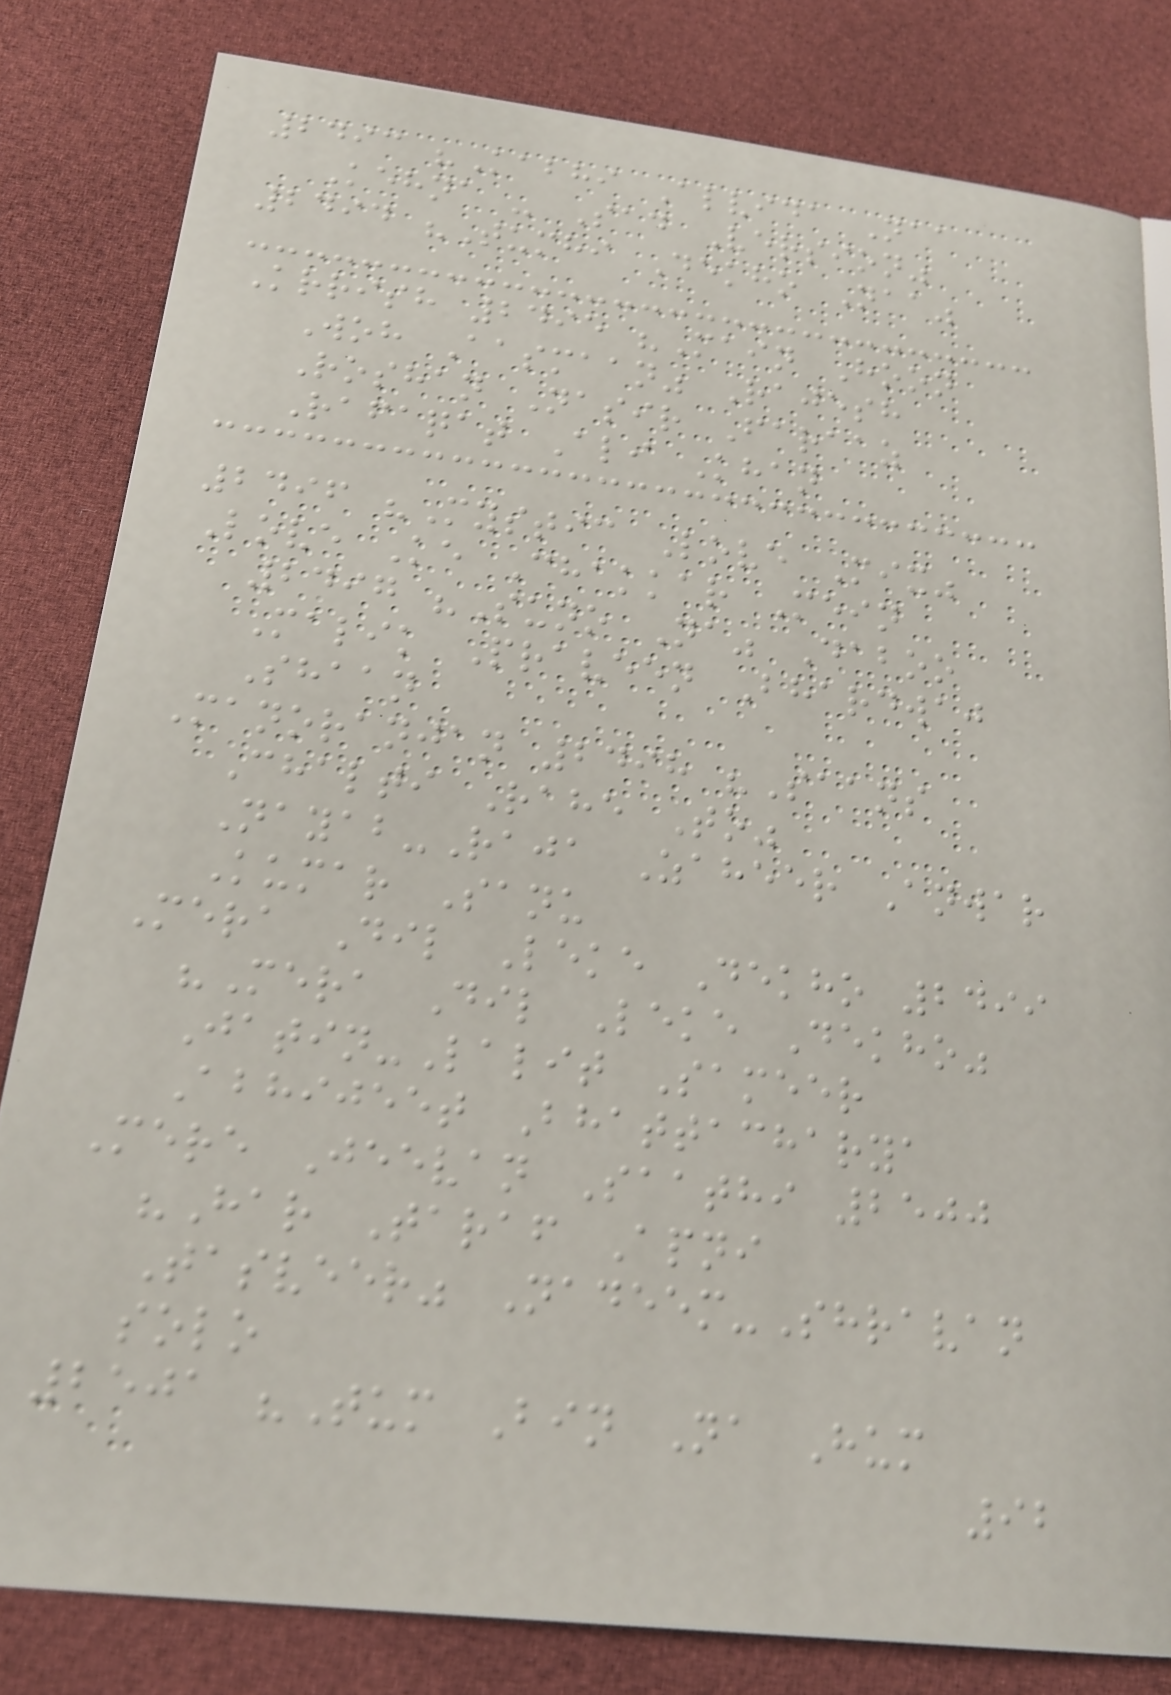2493 "Kabhi Alvida Naa
Kehna - Sad Version"
2494 "Tumhi Dekho Naa"
Krrish 2495 "Main Hoon
Woh Aasmaan" Rajesh
Roshan Nasir Faraaz
Rafaqat Ali Khan
2496 "Mystic Love Mix"
Love Ke Chakkar Mein
2497 "Suno Na" Daboo
Malik Praveen Bhardwaj
Shaan
Manoranjan 2498 "Saans
Chalti Rahe To"
Nayab-Raja Zaheer Anwar
Kumar Sanu
Mera Dil Leke Dekho 2499
"Mera Dil Leke Dekho"
Jatin-Lalit Sameer
Abhijeet Bhattacharya
Mere Jeevan Saathi 2500
"Har Taraf Apni
Tasveer" Nadeem-Shravan
solo
2501 "Tum Bin Na Hum
92
